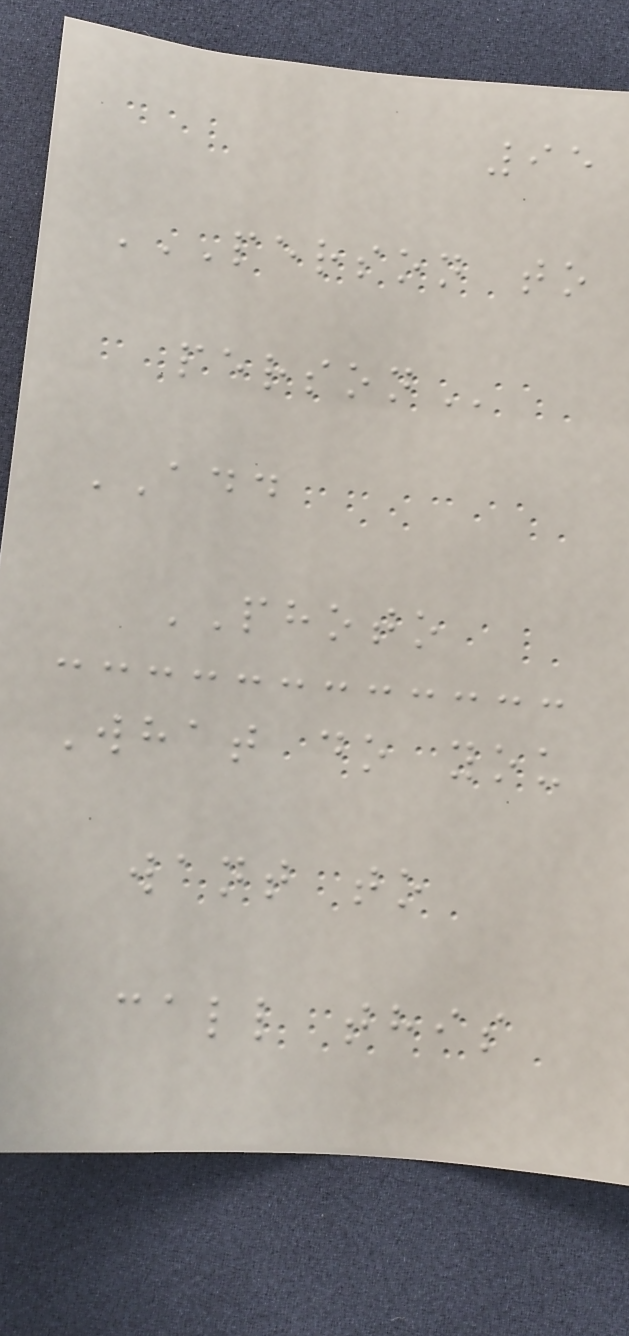95
PERSON TO
PERSON
ADD
PHOTO
What do you
want to
call this
